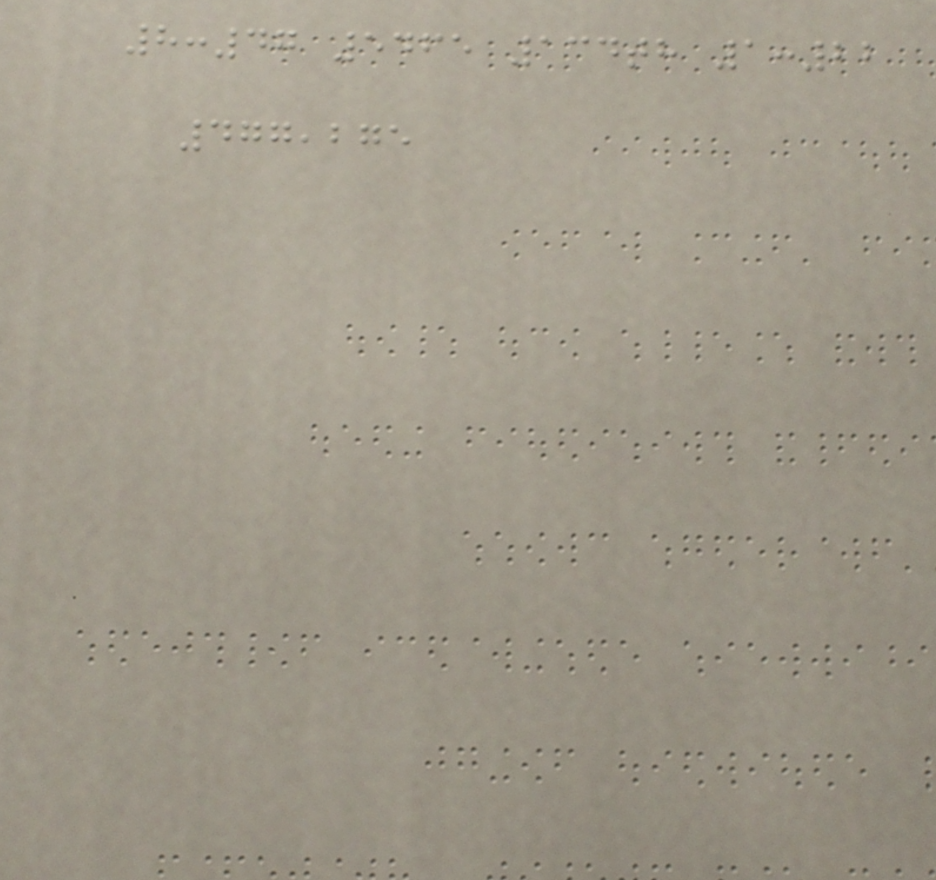8:47 5465 134th 1:22
477,275
